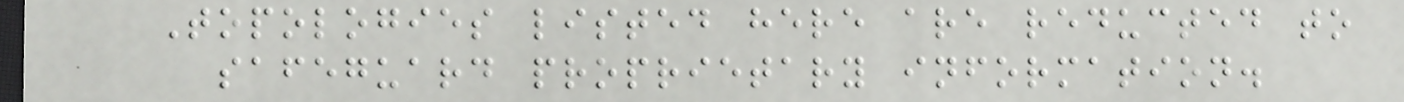Topologies listed here are reducted to
safeguard proprietary information.
